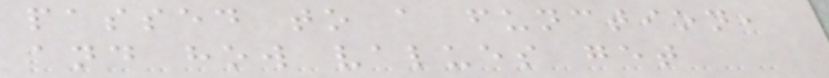passed to a function,
and how values get
